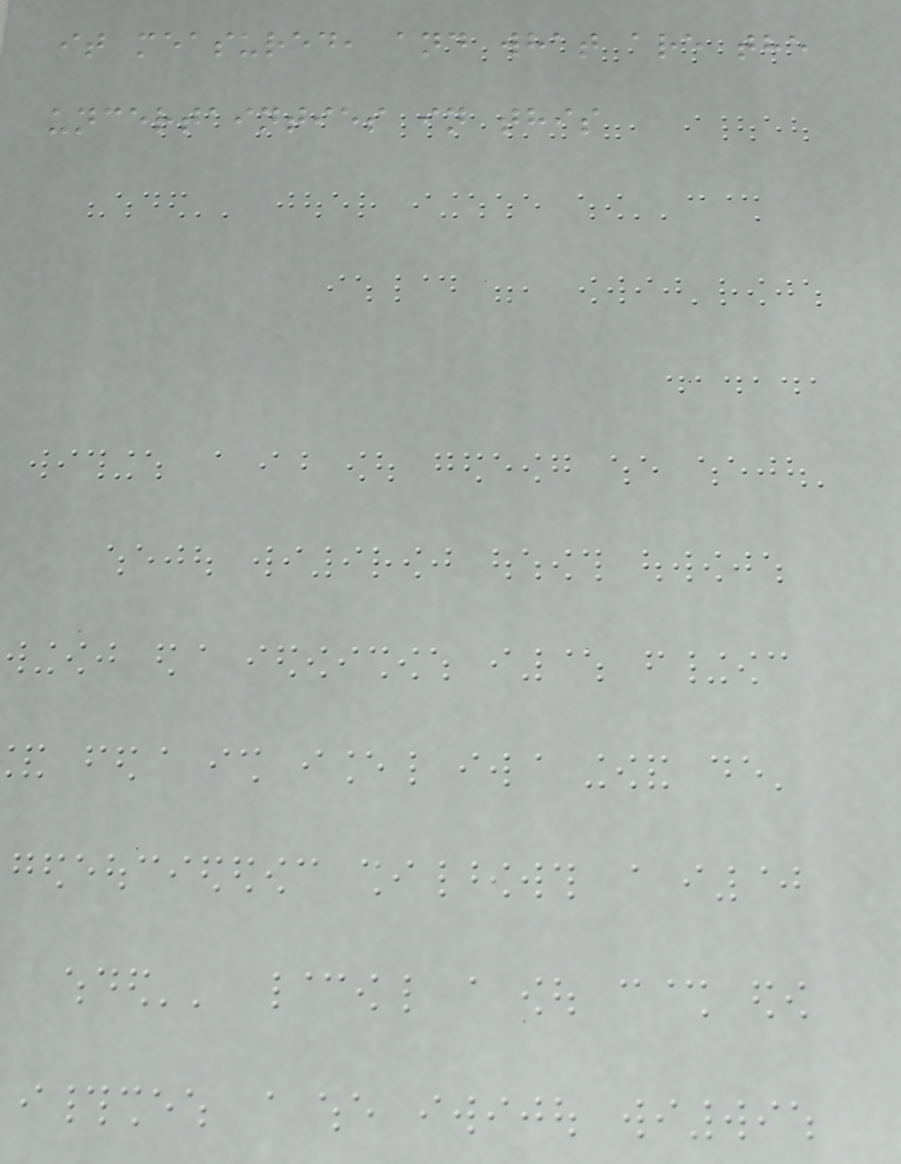it measured, and what are the
uncertainties in this
